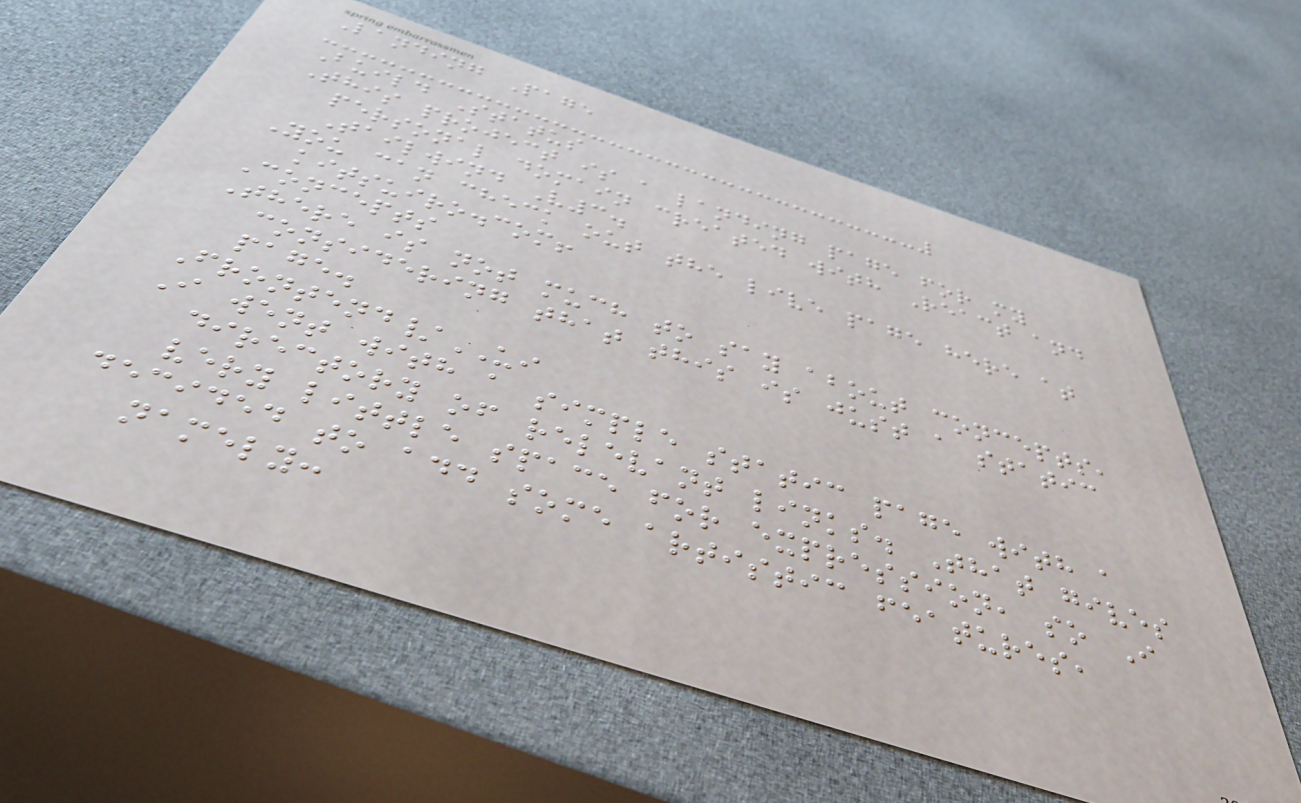Landing Page
Build Status
This project is a landing page for my
personal domain created with React and
Tailwind V3.
You can check out the live page here at
kitsuiro.com!
Concepts
There is not much to say about concepts,
considering that this is just a static
page.
Frontend/UI
I went with a simple static page with a
directory of relevant links. That gives
very little space for expression, so I
decided to add some artistic features,
namely:
